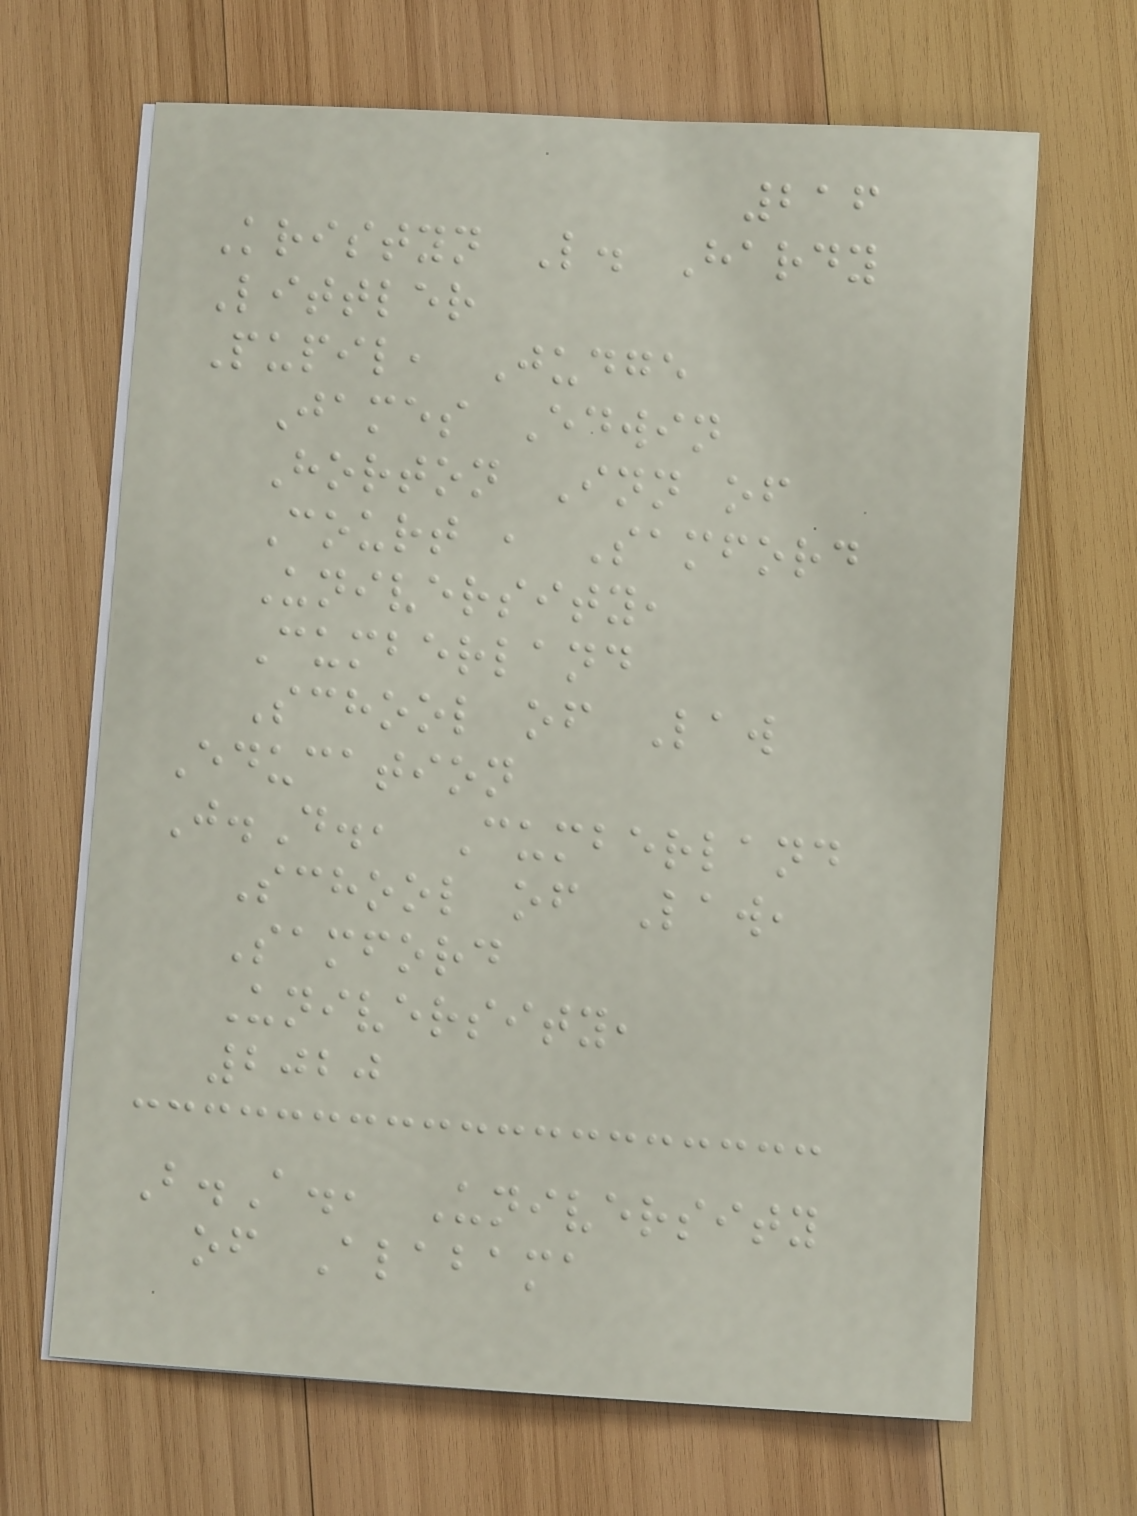216
Kristyn L. Hardy
Littler
Pupil, Judge
James Edwin
Horton Inn of
Court , Samford
University,
Cumberland
School of Law
Education
J.D., Cumberland
School of Law,
Samford
University,
2020
B.A., University
of Alabama
